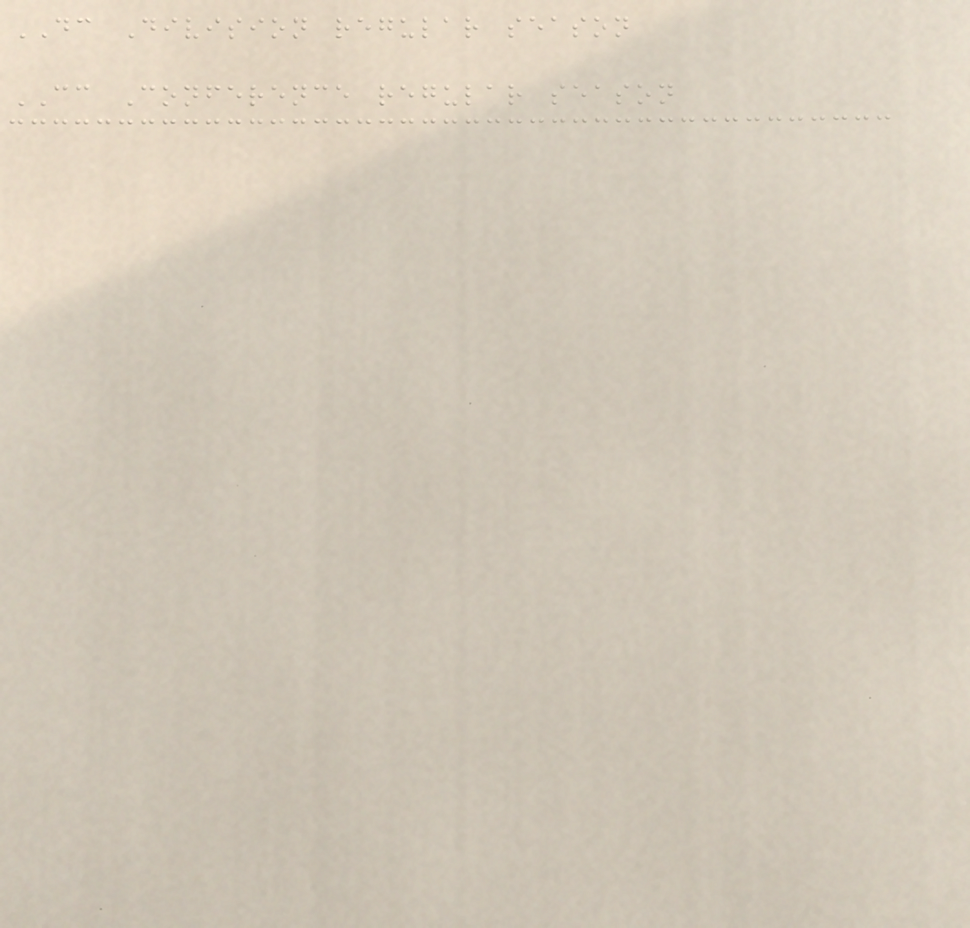DC Division regular season
CC Conference regular season
